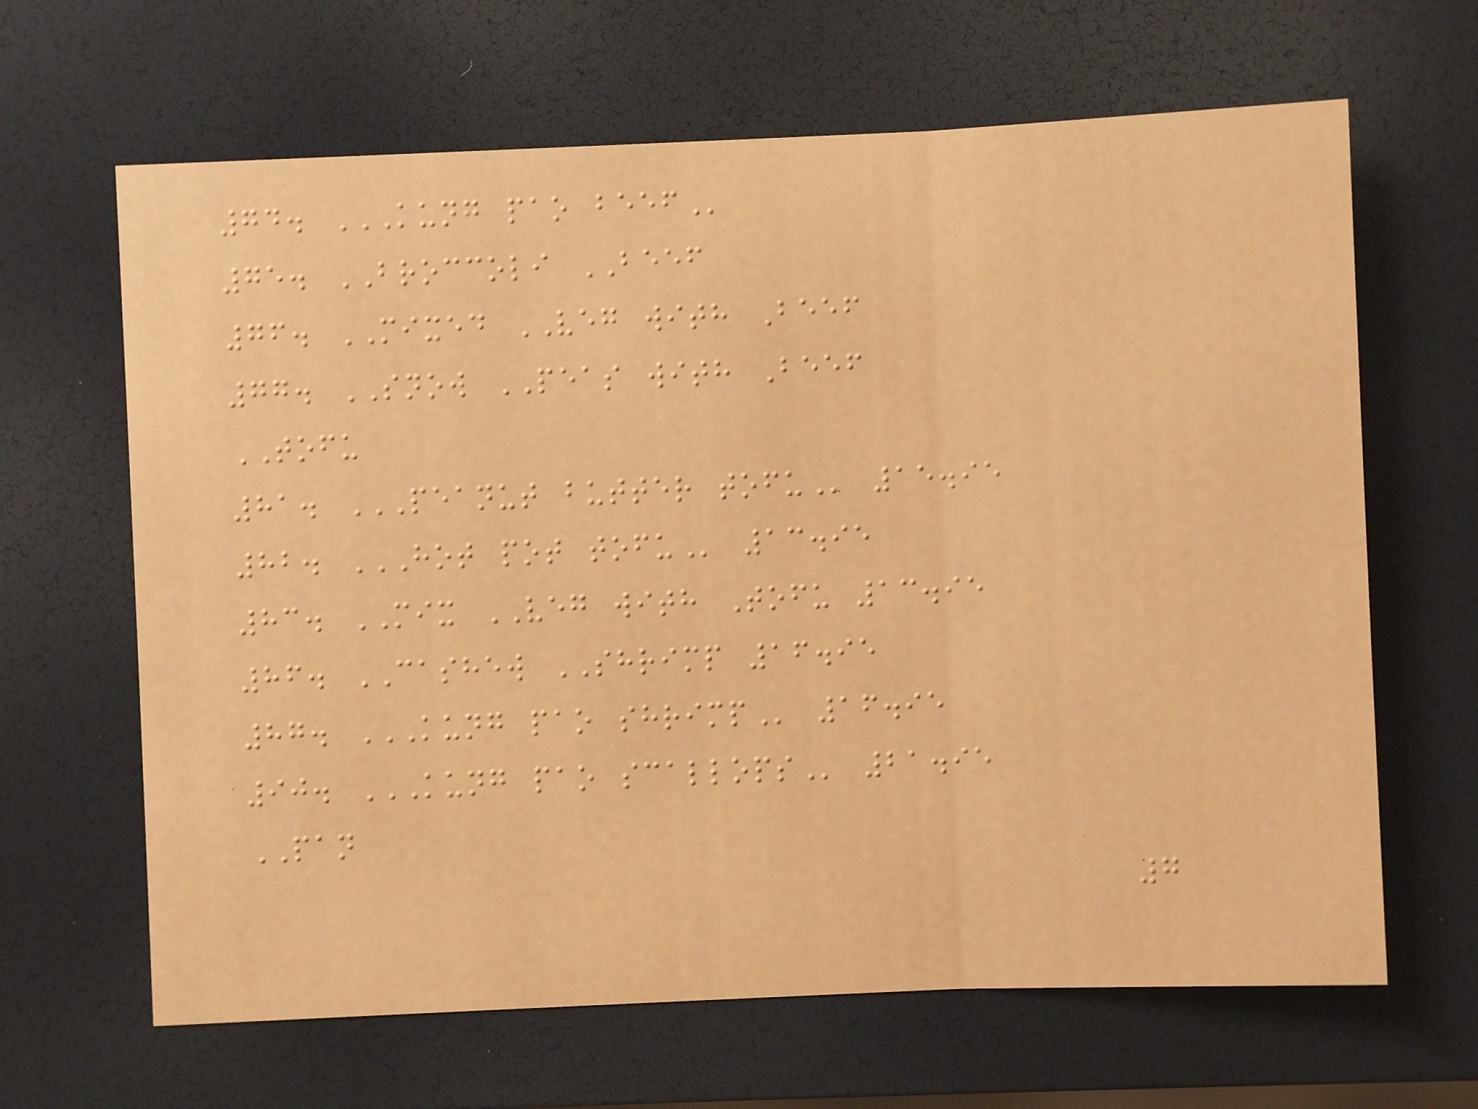74. KUNG PAO BEEF
75. BROCCOLI BEEF
76. MIXED VEG with Beef
77. SNOW PEAS with Beef
TOFU
81. PEANUT BUTTER TOFU 15.95
82. HOT POT TOFU 13.95
83. MIX VEG with Tofu 13.95
86. CASHEW SHRIMP 16.95
87. KUNG PAO SHRIMP 16.95
90. KUNG PAO SCALLOPS 21.95
PAN
7
